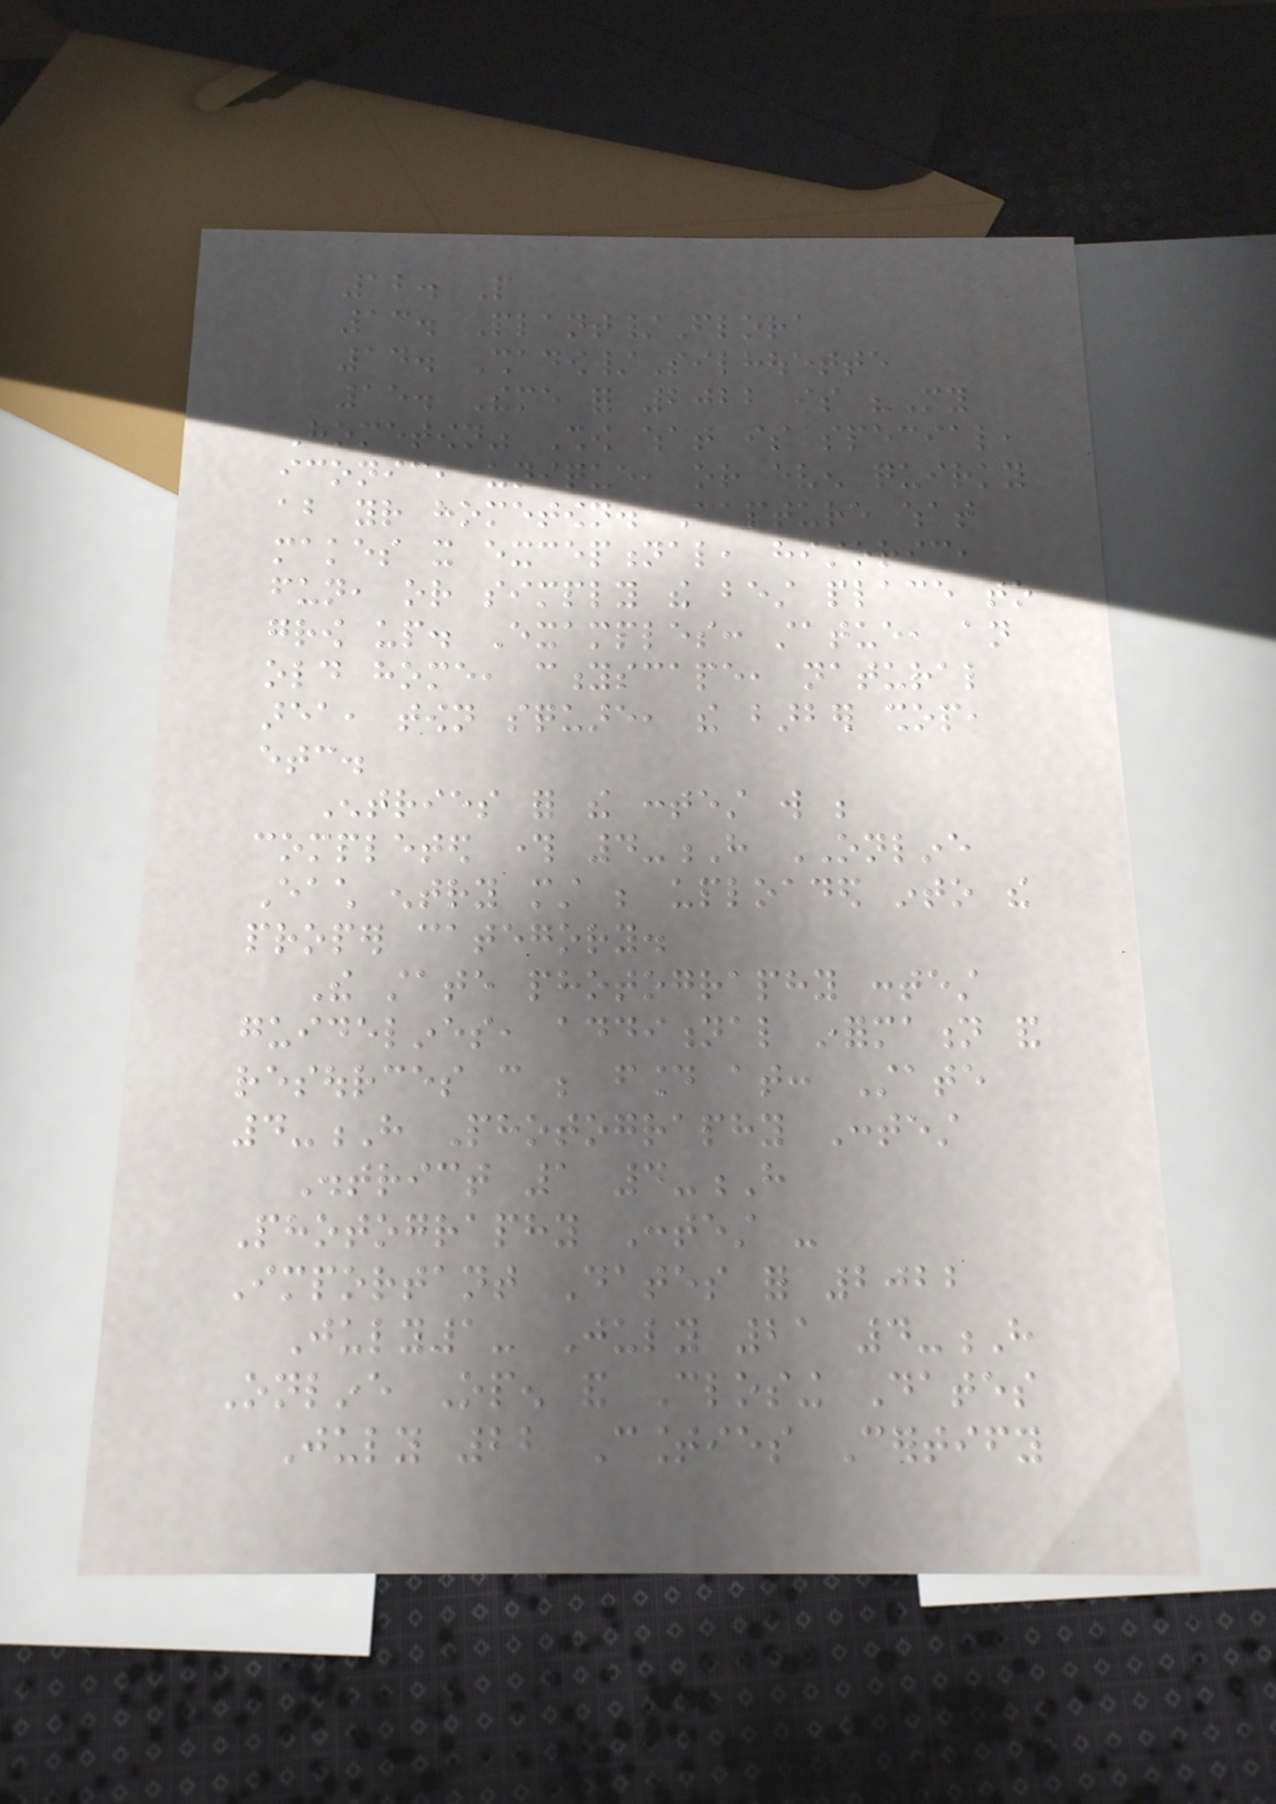12. People
13. Plant/Flora
14. Shadow/Silhouette
15. Theme for 2022 is "My
Hometown" Show what is special,
iconic, unique, or even quirky
about your hometown. Capture what
makes it exceptional, historic,
fun, or simply the best place to
grow up. Examples: statue, an
old home, cityscape, natural
area, town square, the barber shop,
etc.
Entries for the contest will be
completed through 4-H ONLINE
Each entry must be uploaded into the
proper category.
The state photography contest
guidelines, additional information and
resources can be found at: State
4-H Photography Contest
District 1 4-H
Photography Contest -
Important Dates for 2022
July1- July 21 4-H
Online Open and Closing Dates
July 22 Counties Certify
